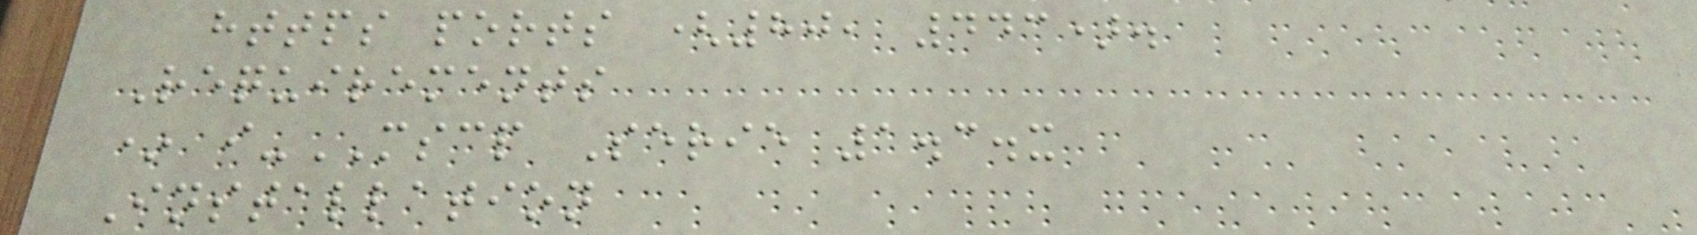https ports (80, 443).
Requirements
* i-MSCP Serie 1.3.x
Installation
